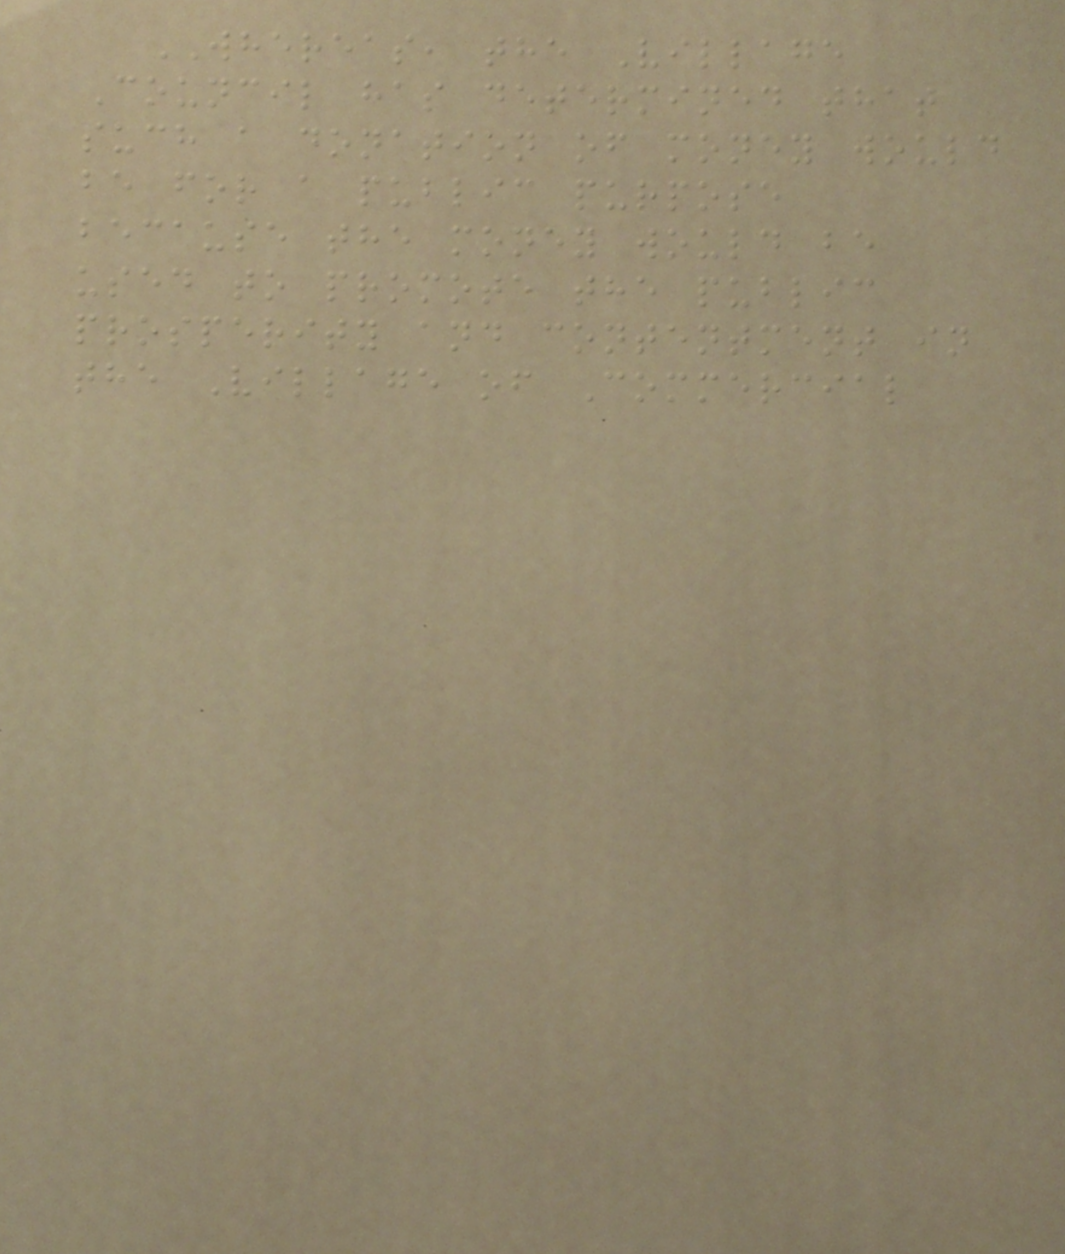WHEREAS, the Village
Council has determined that
such a donation of money would
be for a public purpose
because the money would be
used to promote the public
prosperity and contentment in
the Village of Commercial
